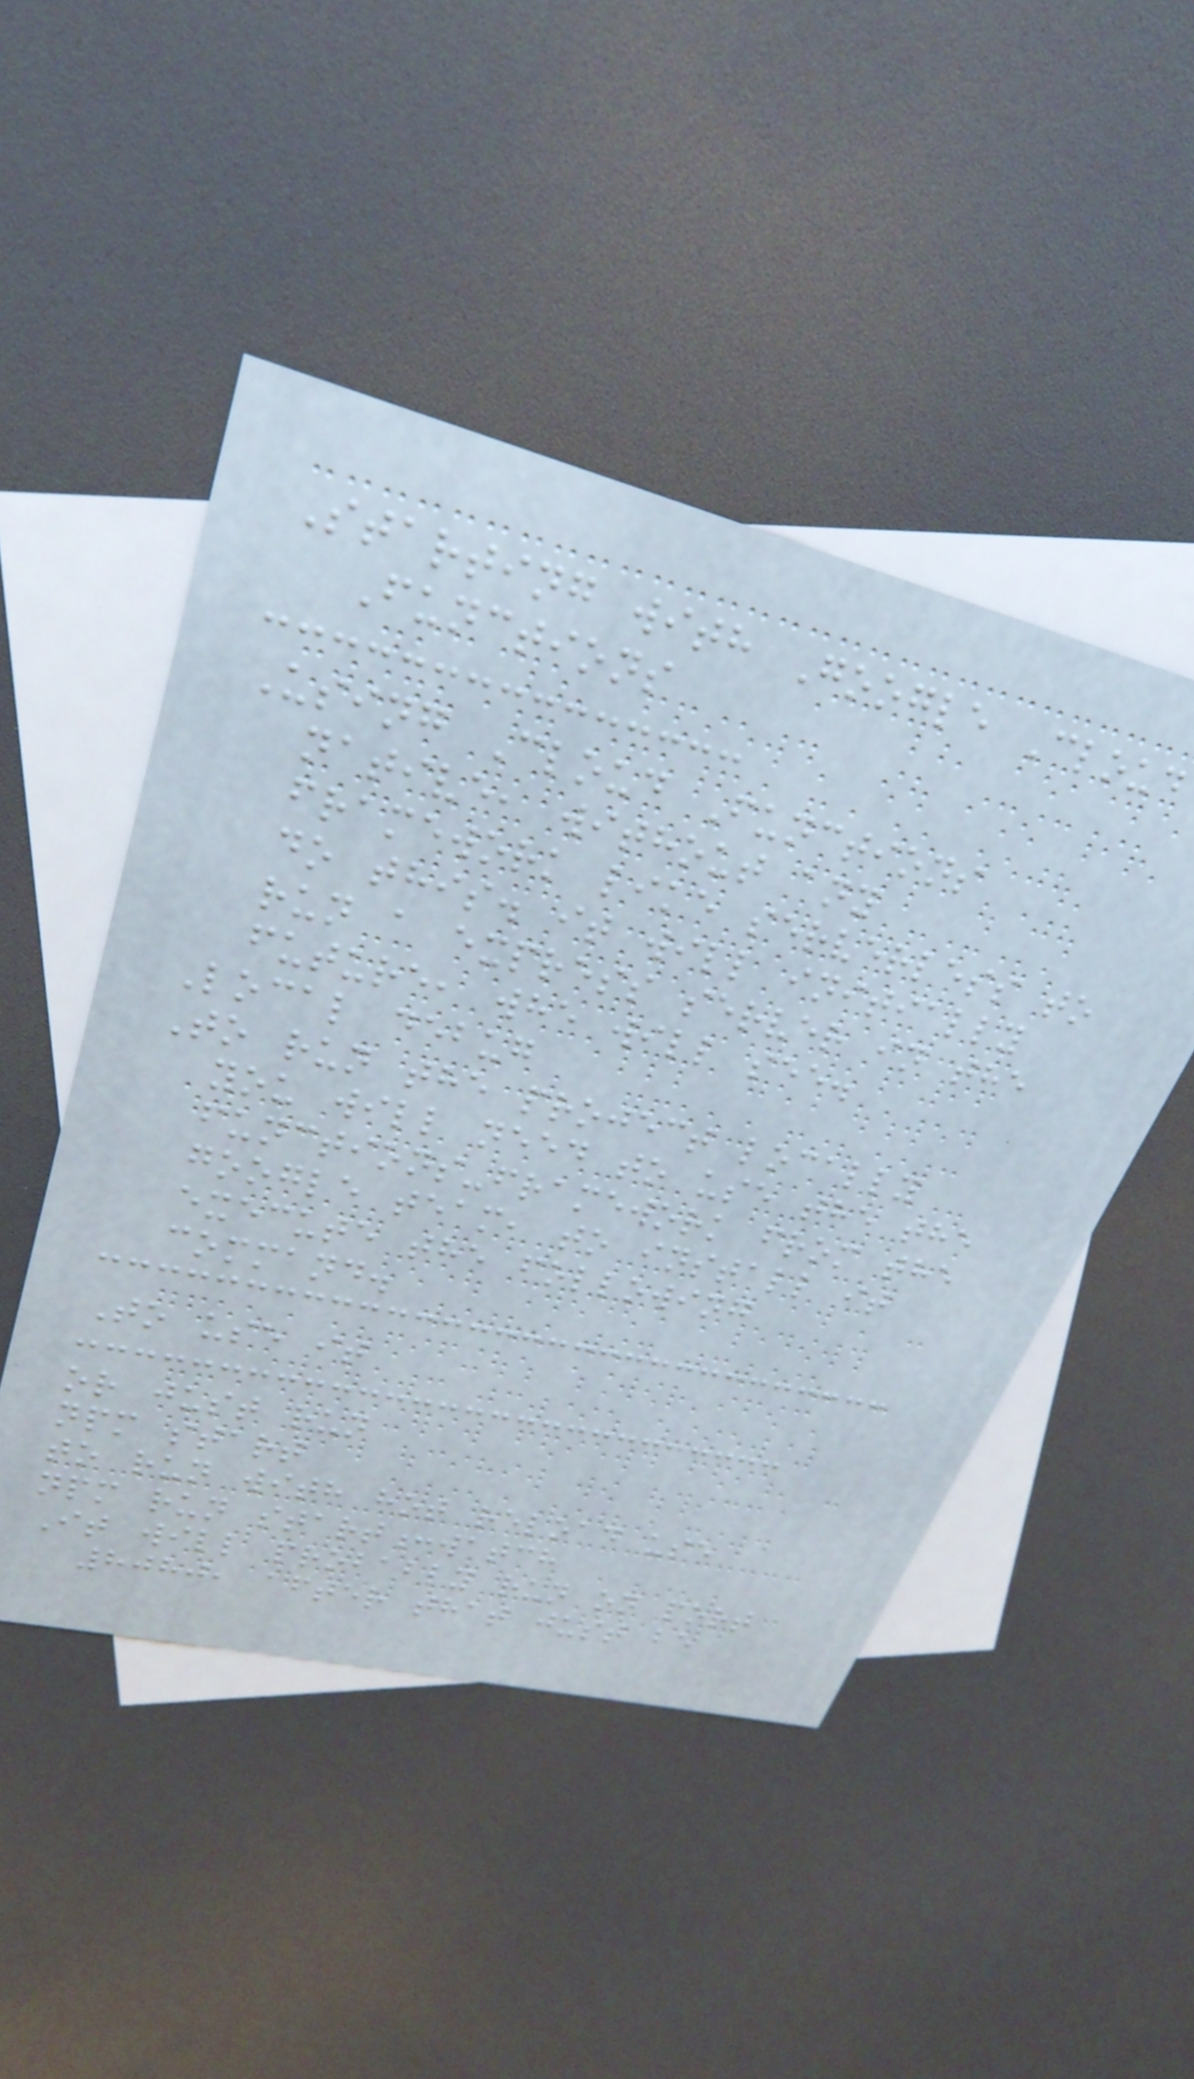Starting with Google Cloud
Functions
Using Cloud Functions
native, without any
framework like serverless to
do this. it will initially
run a express server in the
future, whe will see.
Local debug
To run the project locally
you will need to use the the
functions-framework from the
google team, to install it
execute the following
command.
To use it
or just run
npm start
to run with hot reload use
npm run start:watch
It will probably run on port
8080, after that just be
